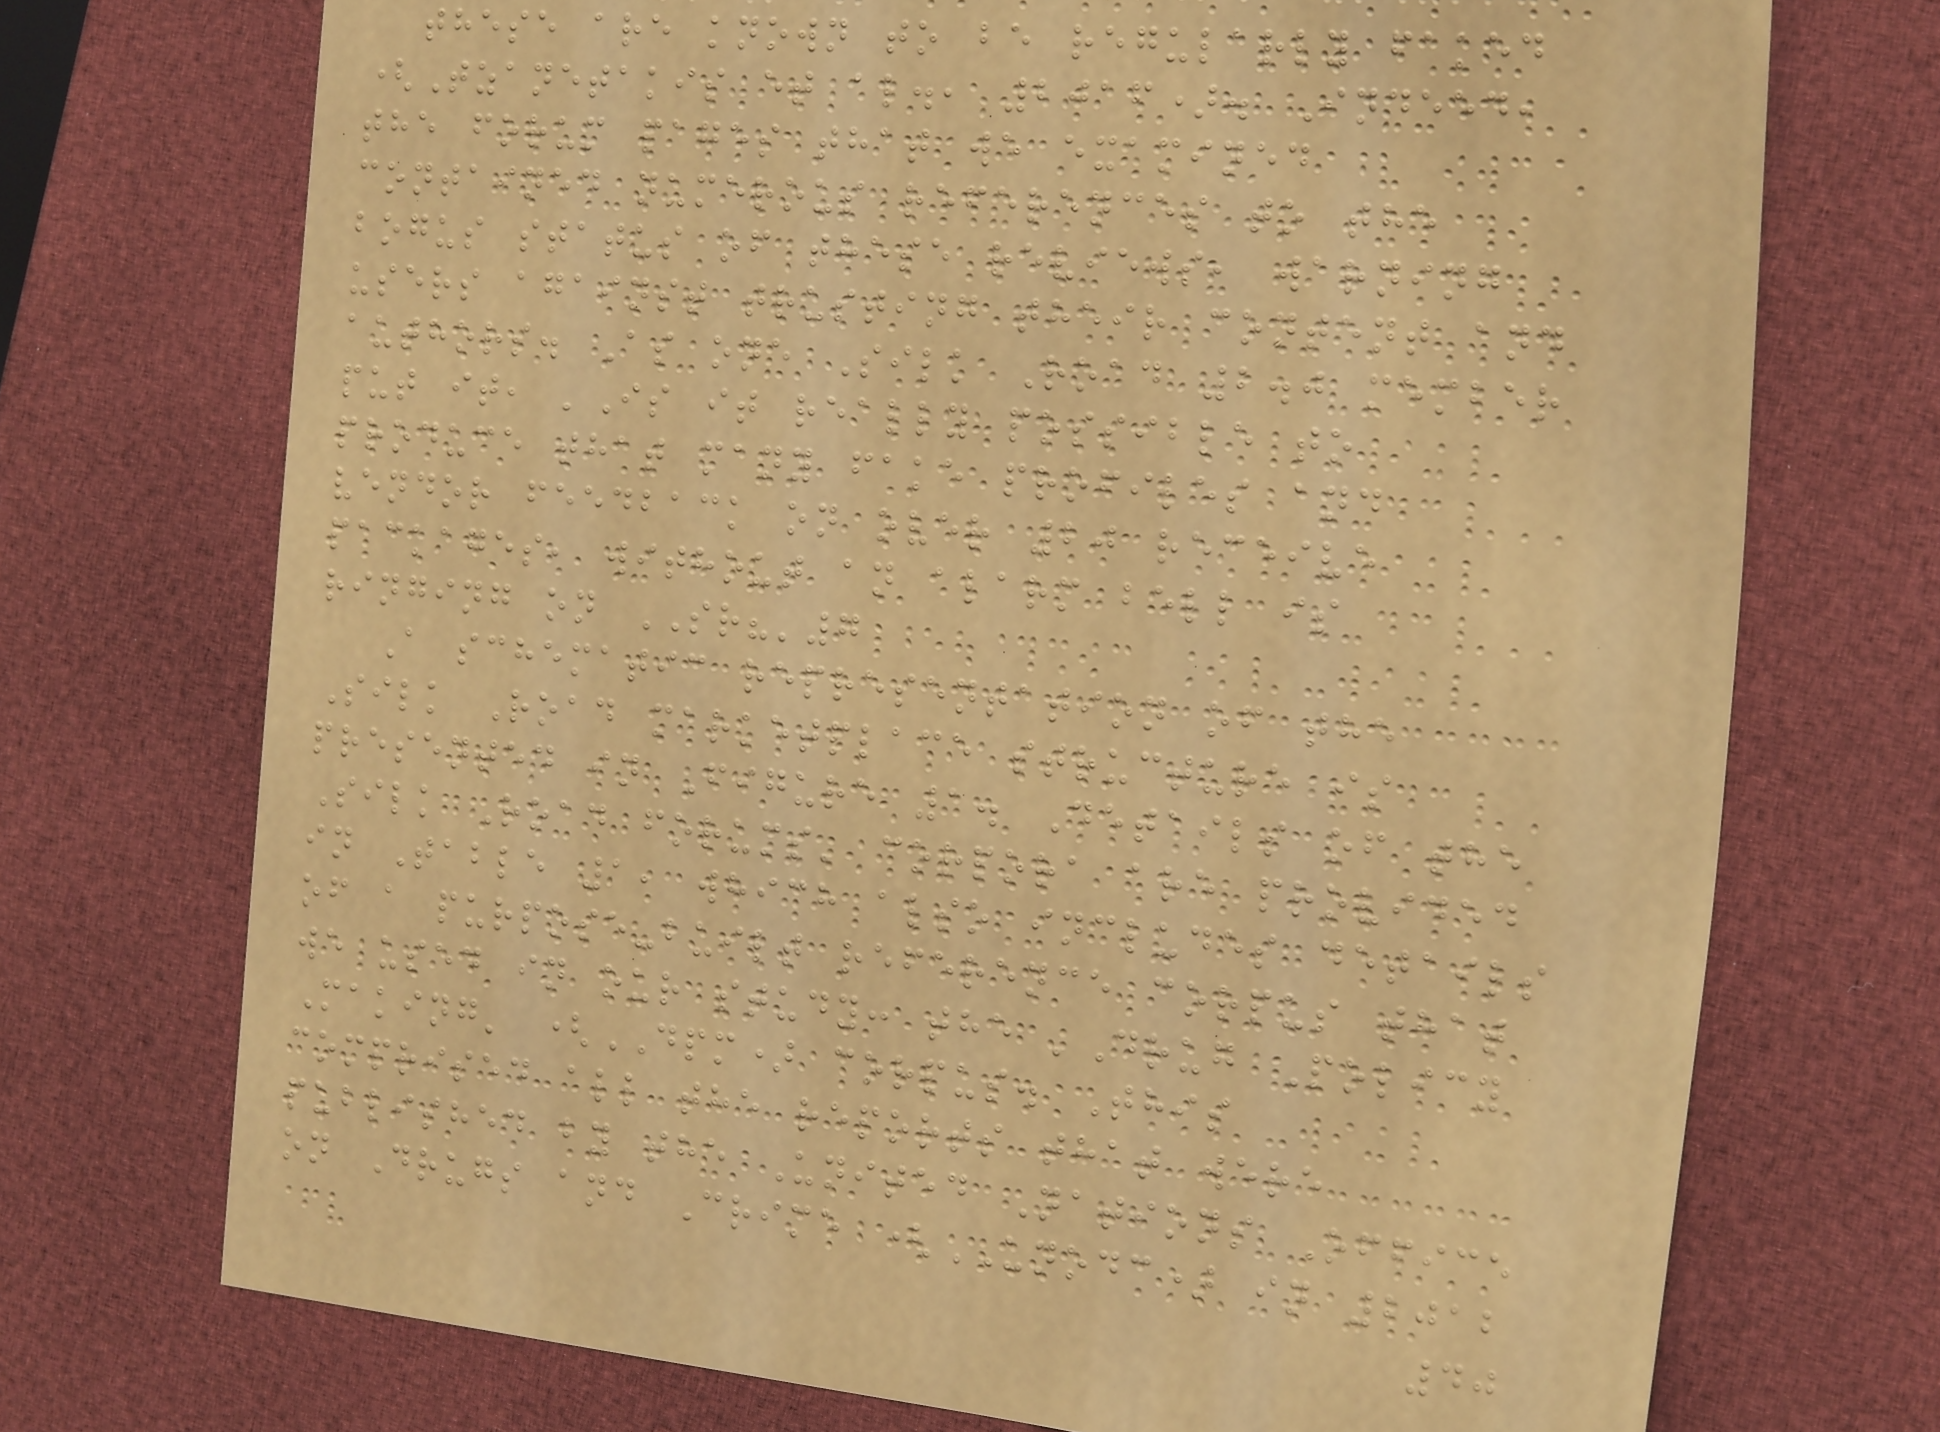these are known to be regularly faked
(Tzanetakis et al., 2016). Indeed,
the forum pages that we examined
contained numerous references to the
bogus status of these reviews, warning
users against trusting their content and
authors. As one Silk Road 2.0 member
put it, 'Is it really possible to
produce that many fake profiles and
vendor feedback on over 20 receive
packages, without an alarm bell is
ringing on SR?'7
A schematic representation of the
Silk Road marketplace structure is
presented in Figure 1. Details of the
Silk Road forums' corpora are provided
in Table 1, which also includes details
of a purpose-built reference corpus that
we used in our study: the 'Drug Policy
Making' (DPM) corpus. This
comprised all the reports that were
published by the United Nations Office
on Drugs and Crime (UNODC) in 2012
40
